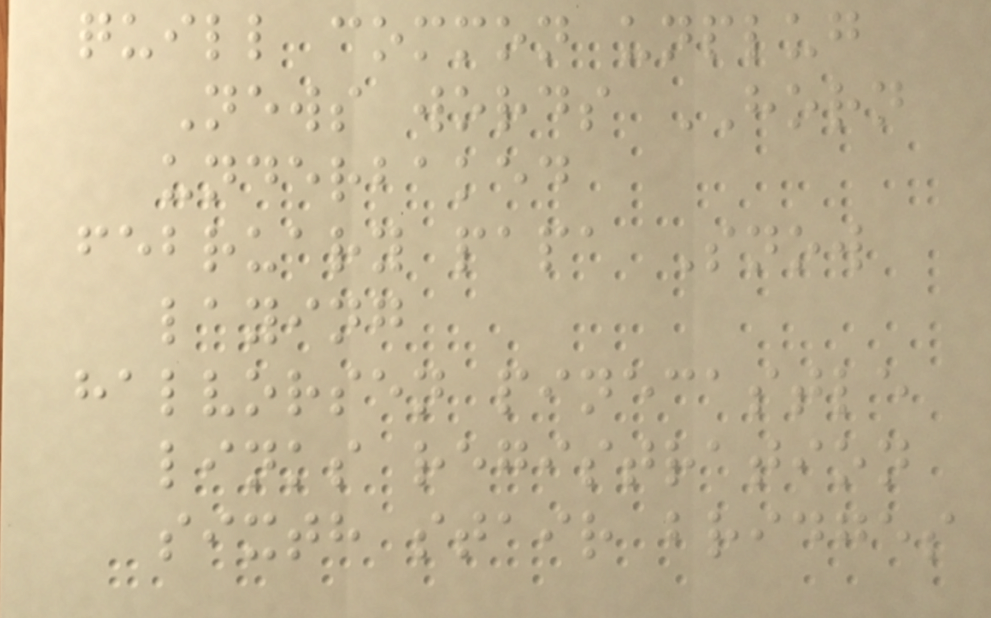quill common unplug
News words HORN
underbaked
february papa Snow
laying
halvorsen pinecastle
links registration
sixth stair bridges
